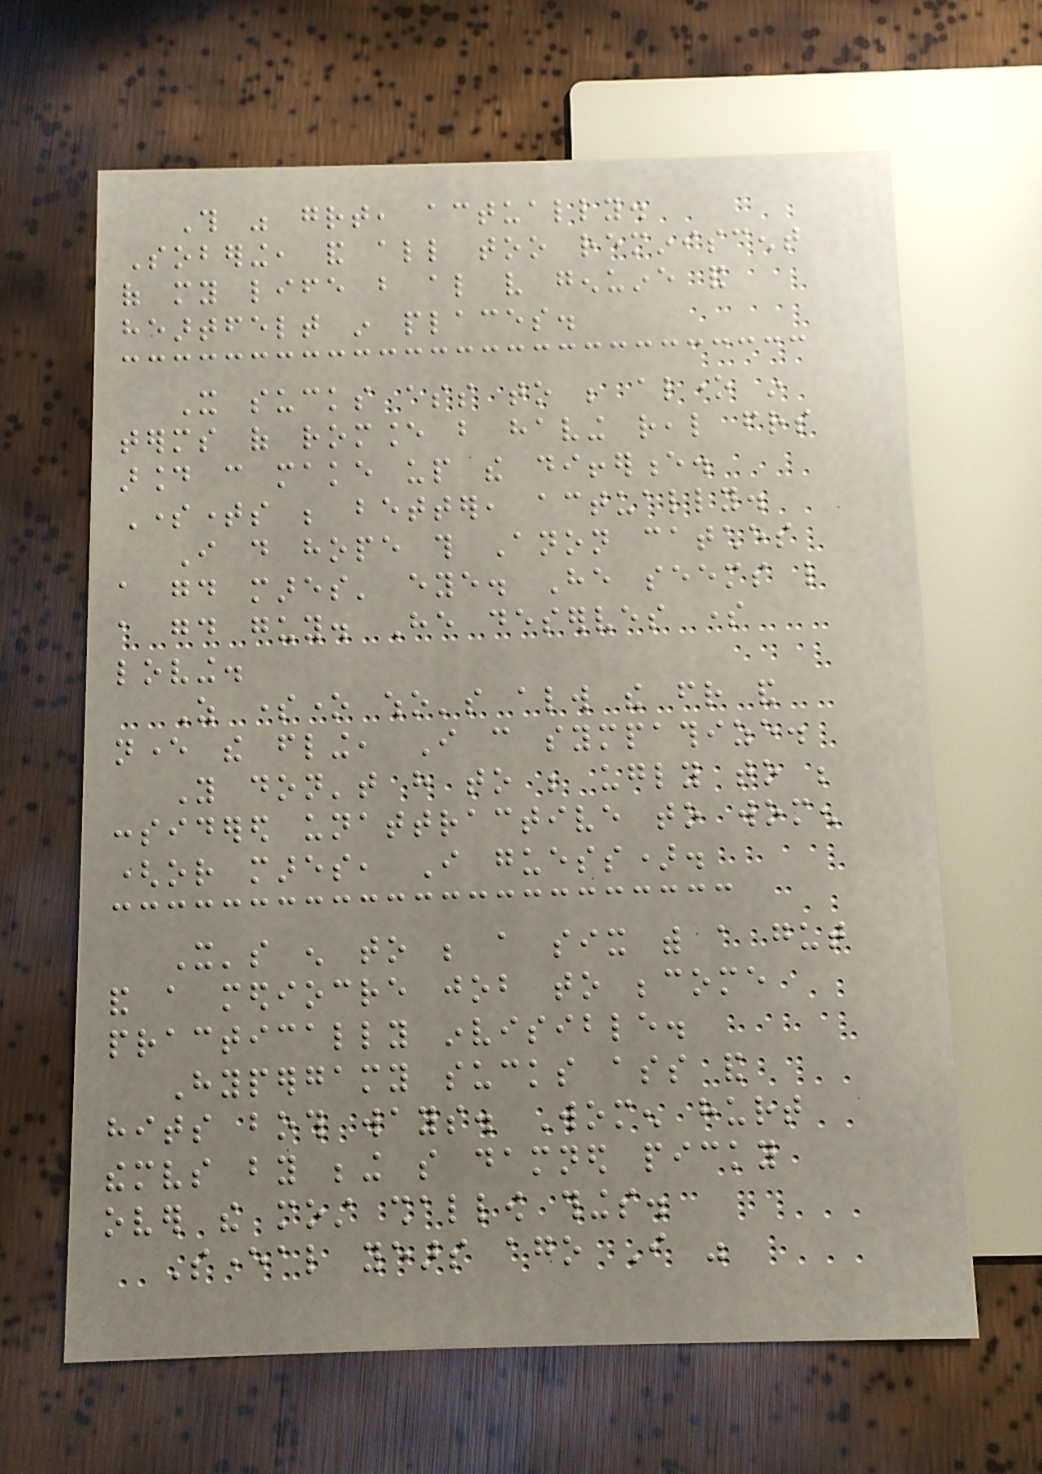This was great, actually.
Sobering, and all too reminiscent
of my life but also very genuine and
heartfelt in places.
It sucks ass to be alone in
terms of romance but having real friends
around can make up the difference.
Sometimes be better, actually.
I do hope this Anon catches
a good mares' eye. He seems like
a good guy. He deserves some
loving.
As someone who's always the friend and
never the fling, I can sympathize.
You don't have to be ugly to be
considered unattractive to women
(or mares, I guess).
It's enough to be a six with a gut
and a mediocre job to become
practically invisible.
Hypergamy sucks ass and
hits both ways. Women hurt
themselves by being so damned picky
over the most shallow things.
Several years ago I was
